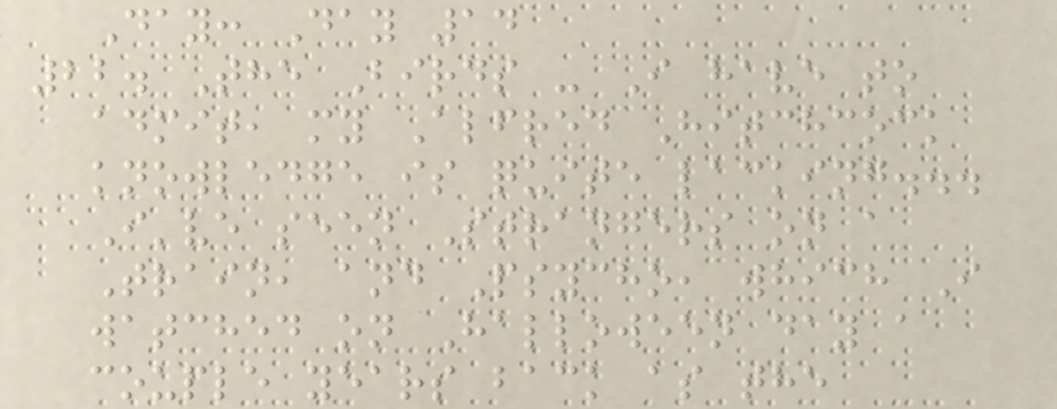Day: Day 14
22. The Birds - I have to
admit, my Alfred Hitchcock
knowledge is quite lacking...
I've seen Strangers on a
Train, and Psycho, which I
watched on Halloween day a
couple years back as the
